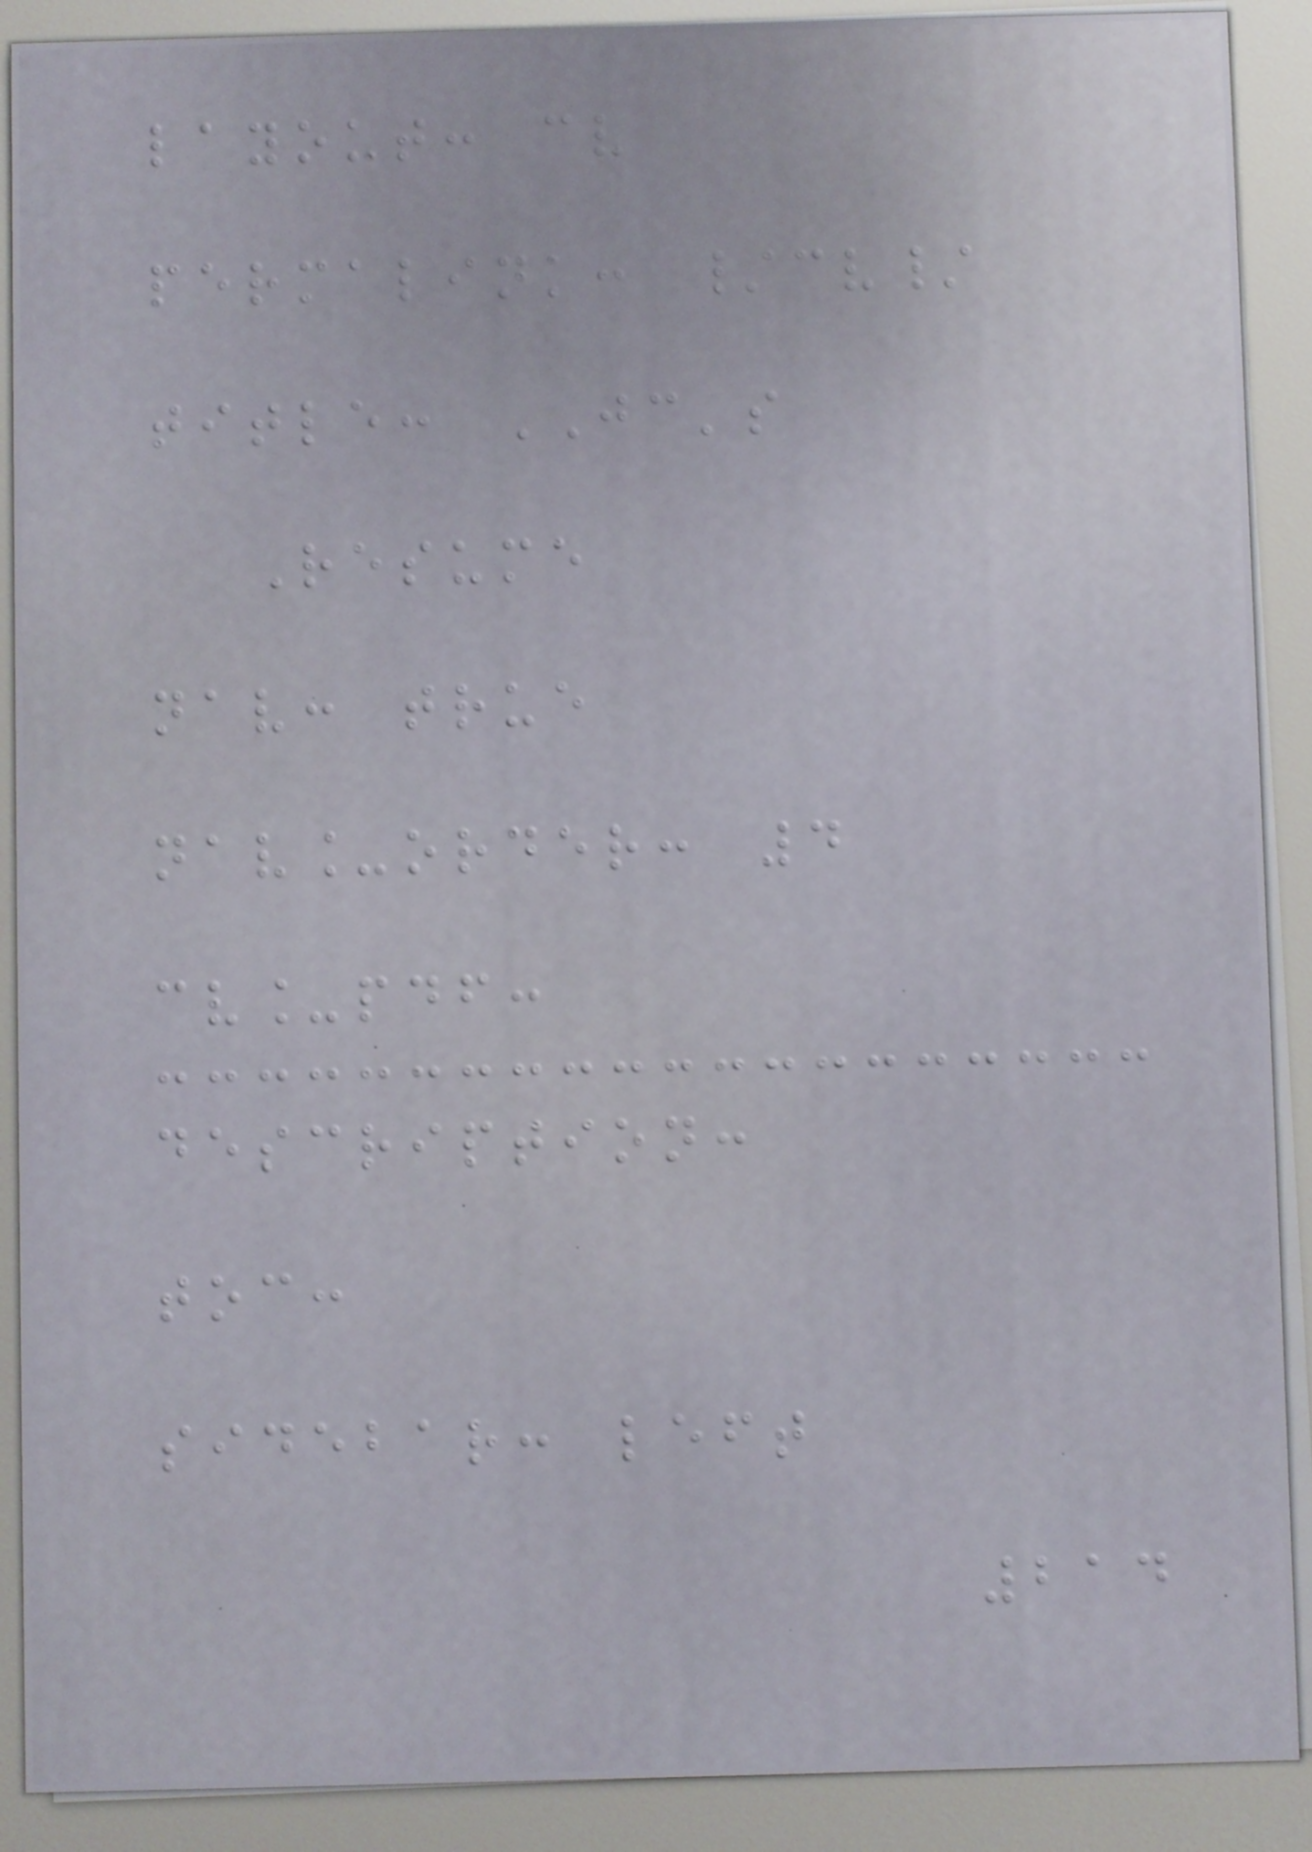layout: cv
permalink: /cv/
title: JC's
Resume
nav: true
nav_order: 4
cv_pdf:
description:
toc:
sidebar: left
214
